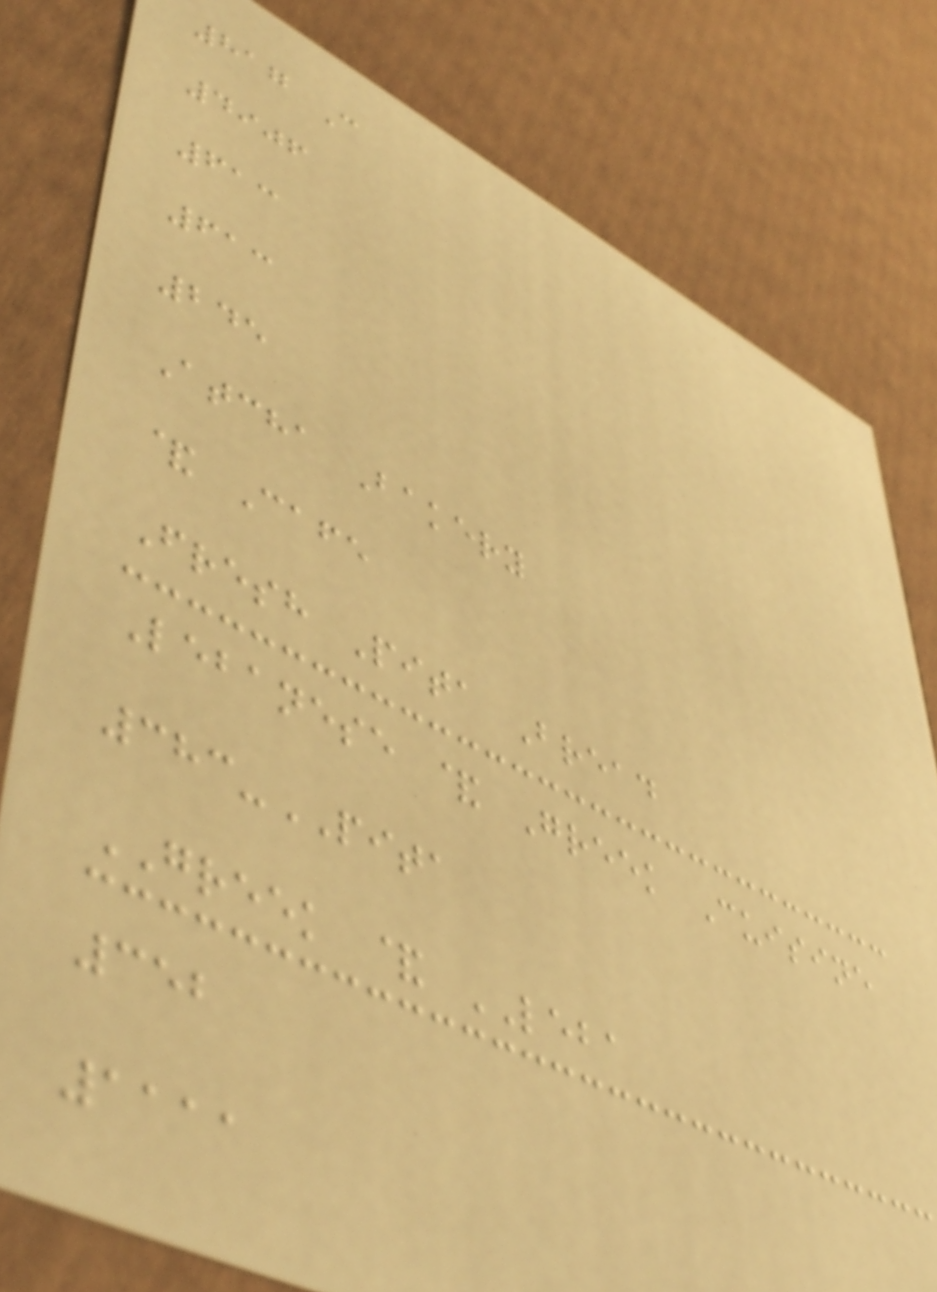817 C
4906
613
613
245
Atcha Bakery
& Cafe
Fresh Pita Bread
Lebanese & Greek Cuisine
383-PITA
GREEK & LEBA
352
1111
